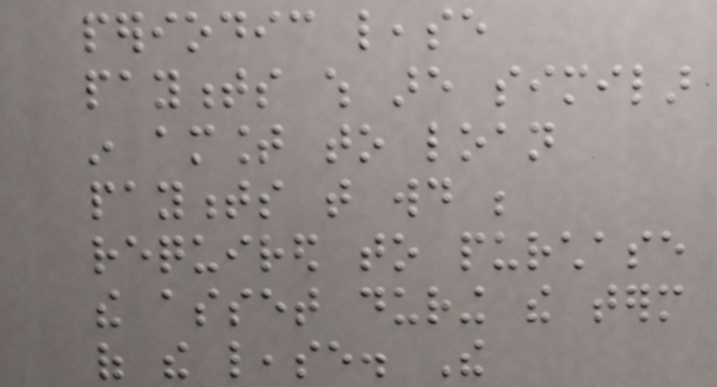periodic lease
payments which are similar
in amount to loan
payments that would be
required to purchase
the asset during the term
of the lease. The
